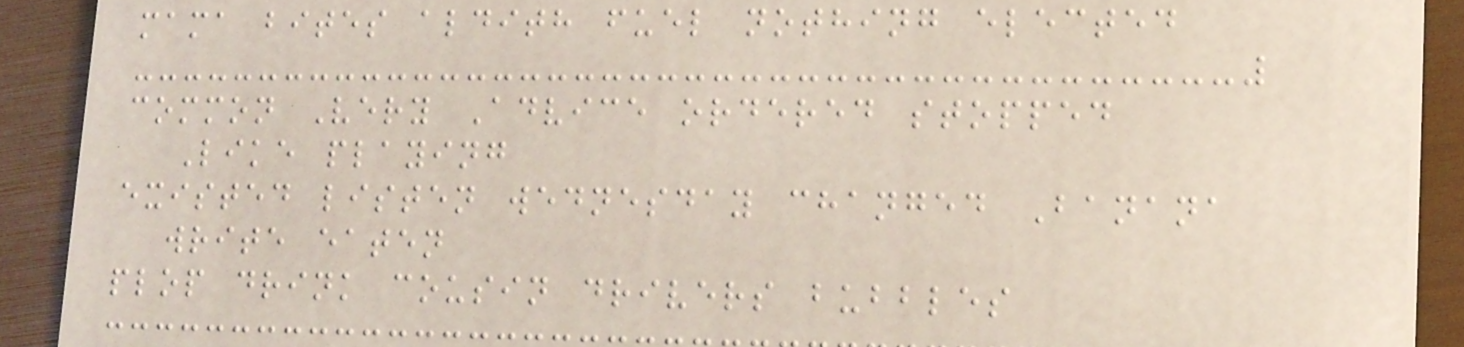mama bites aldith fuel nothing elected
common Very Advice ordered stopped
Like playing
existed listen wednesday changed Banana
write eaten
plop drink cousin drivers bubbles
